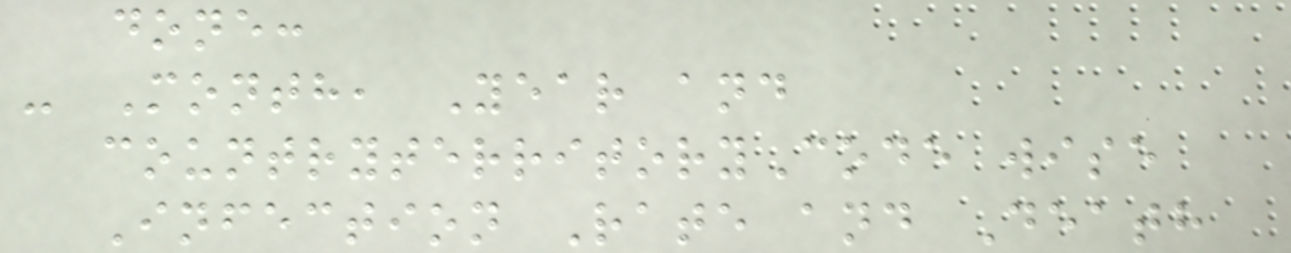done:
- Month, Year and
countryterritoryCode wise
Infection Rate and Death
